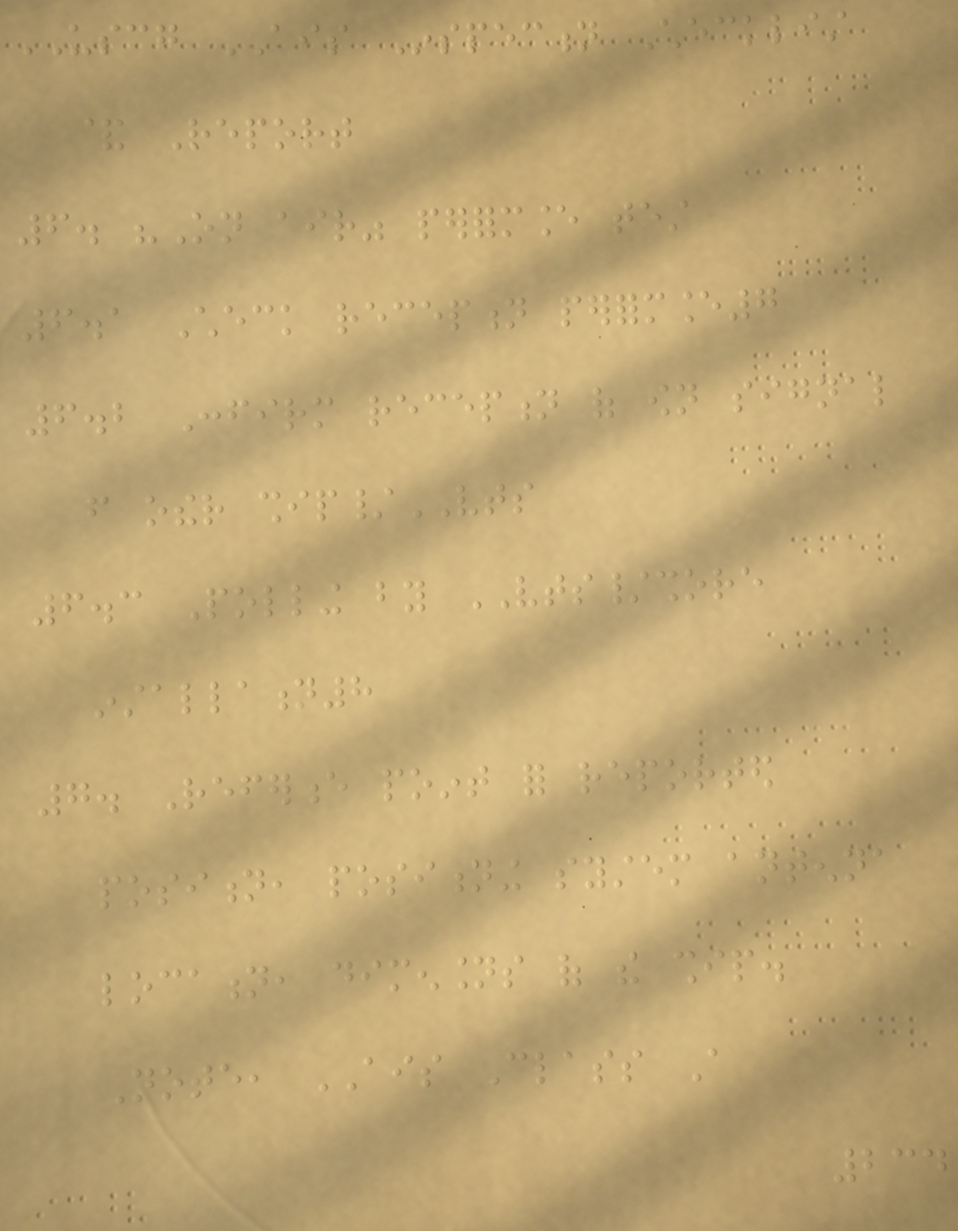USCG AIS Inspection Checklist
& Report
6. "On air" performance test
6.1 Check reception performance7
6.2 Confirm reception of own signal
from other ship/VTS
6.3 Polling by VTS/shore
installation8
7. Reference point for reported
position, positioning system antenna
location, dimensions of the ship.
Note, AIS Class A
234
